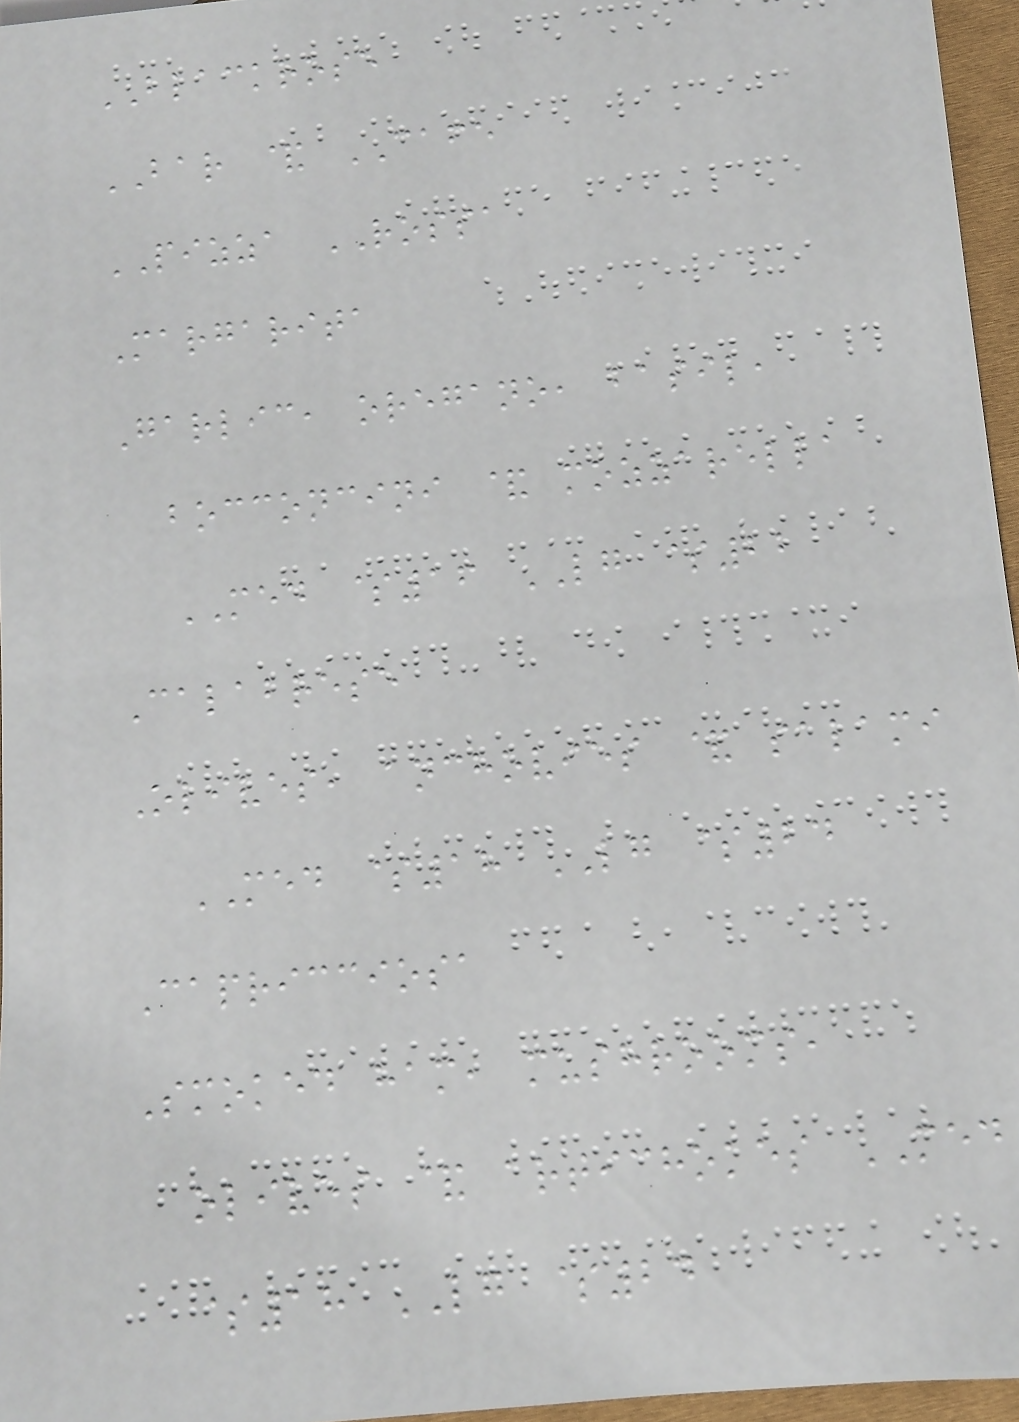BLACKROSE
BAR & CAFE
PIZZA ROSSA
Margarita
Garlic, oregano, basil,
bocconcini & mozzarella
MED $16 LG $22
Calabrese
Olives, anchovies & salami
MED $18 LG $24
Capricciosa
Smoked ham, mushrooms,
olives & artichokes MED
$18 LG $24
